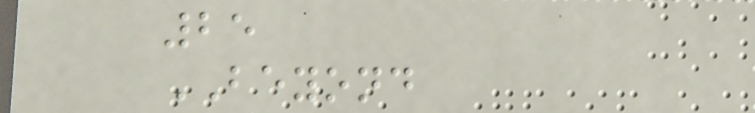25
BEYOND
